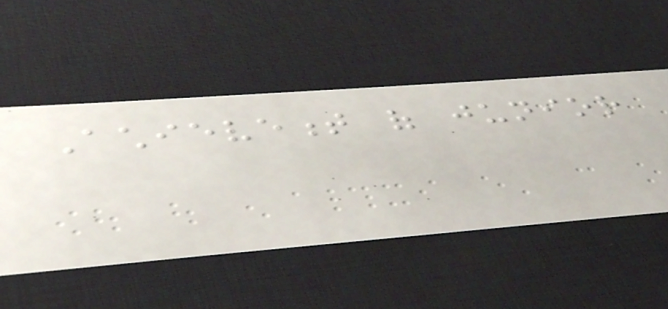Achievement of junior
